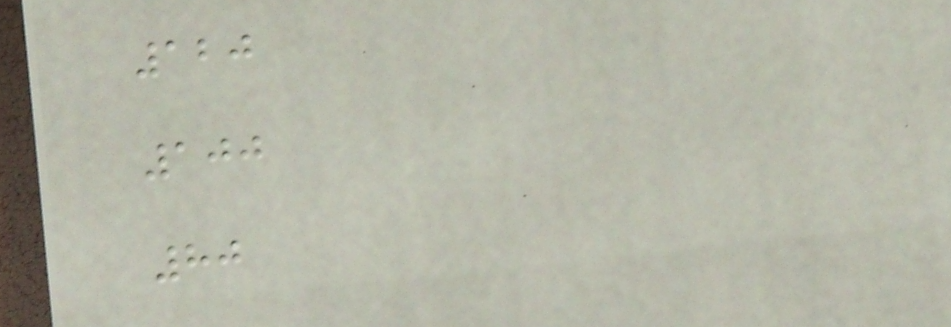120
100
80
